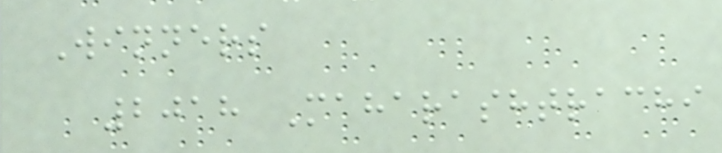Winners
2018 Maharashtrachi
